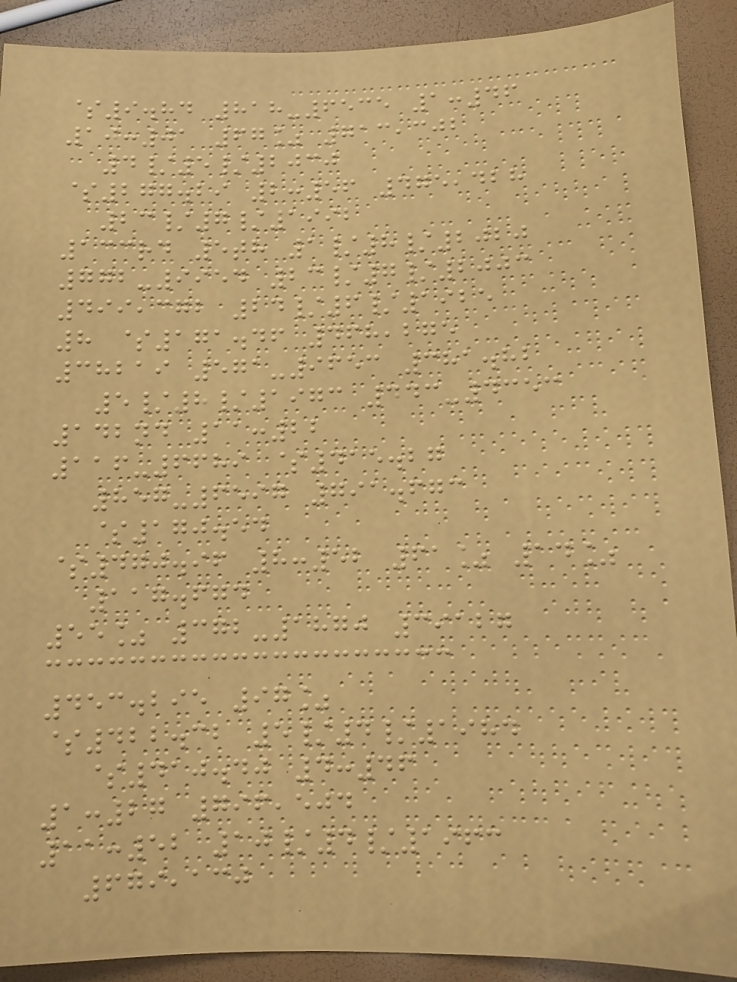$9.84 818-6535 1:46
10:01 67% 713,302
4/5/2030
$277.29 2:56 475,428
23/7/1992
133rd 5th 1/8/2020
772-9954 23/7/2003
499,372 24/6/1925
8 $171.46 468,275
38219 571-9653 381.82
5/8/1973 443-4353
142nd 11:22
116-6689 $415.27
857-6597 791.673
$170.54
$470.96 8:52 61% 14%
117.674
55% 372-1870 39127
453.295 97%
$422.32 5/4/1984
$410.40 4:46
1:27 796,504
11:52 10/4/1963
679,130
